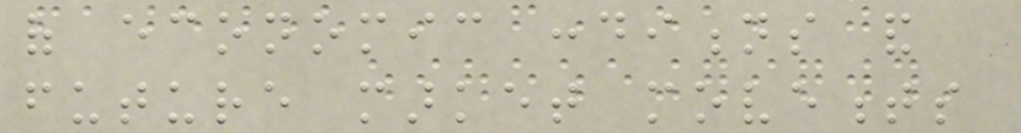of economic conditions and
future market movements
